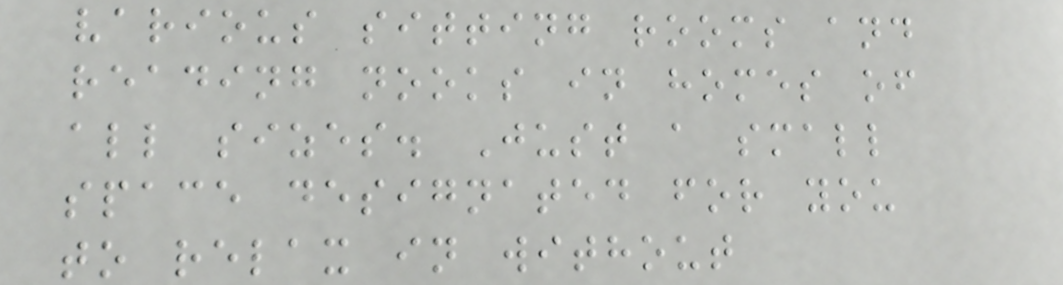various sitting rooms and
reading nooks in homes of
all sizes. Just a small
space designated for you
to relax in without
